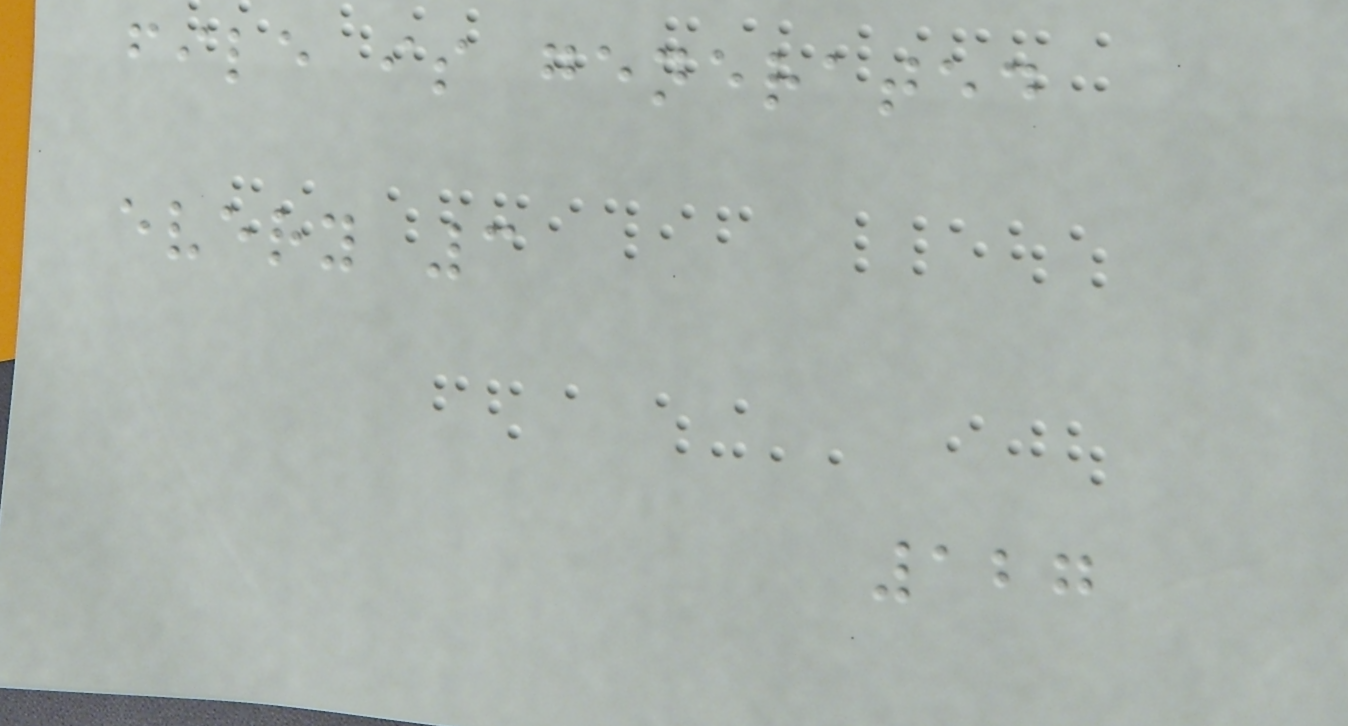file is generated
every 3
127
